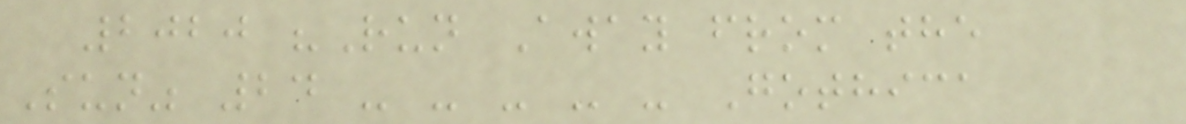2020 "Run Away from the
Sun" 24 - - - - - Gothica
